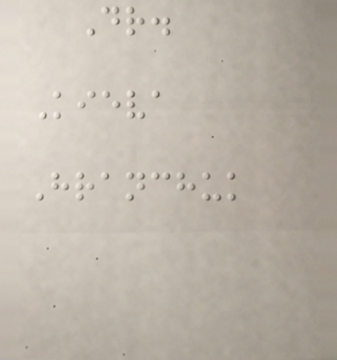Dr.
Kieva
Hranchuk
